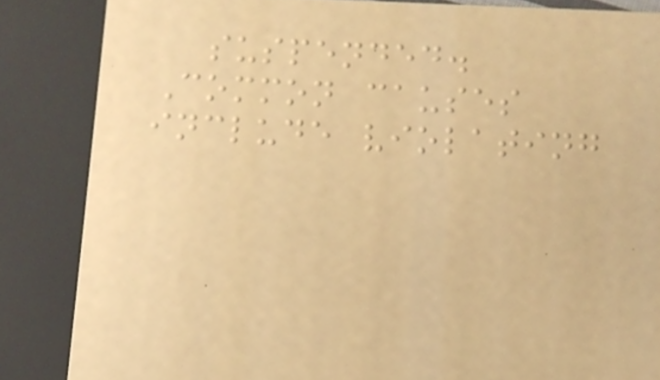suspended.
Common causes
include violating
